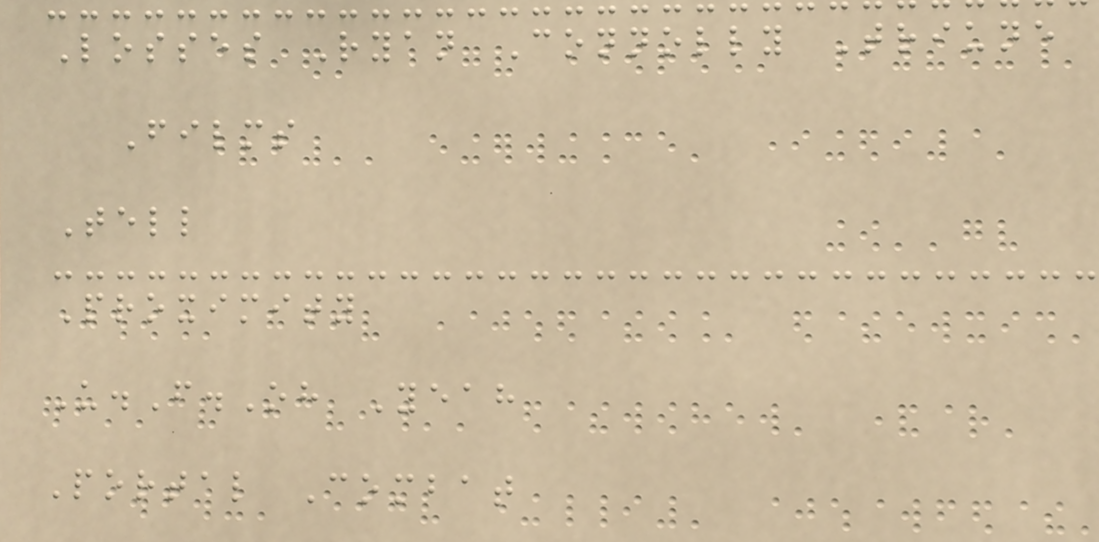Losses Ryan Connolly Triune
Films
Tell
Proximity
U.F.Oh Yeah
Portal Combat
